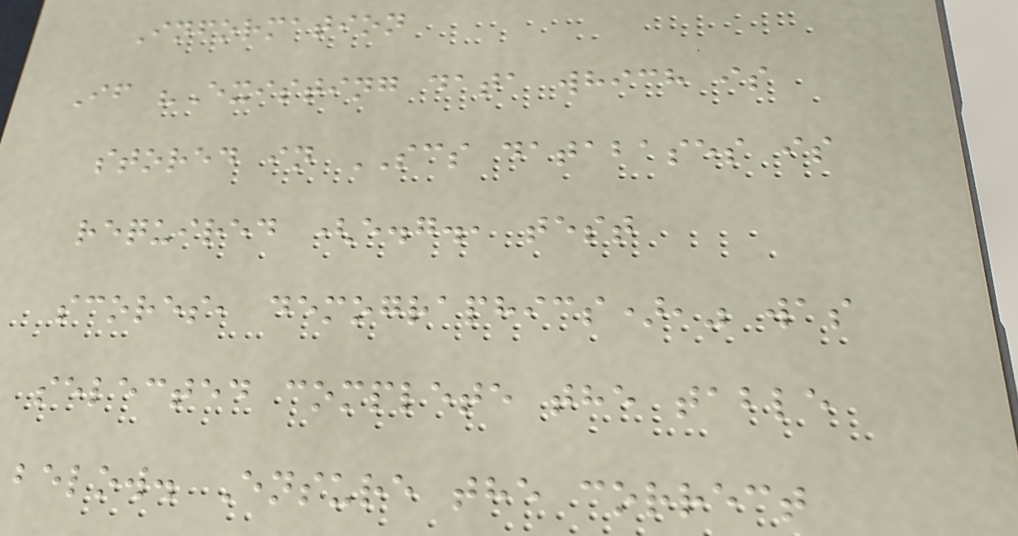Information
If "Existing data which is
stored in SCS databases is
required (e.g., test
scores, demographics)," was
selected complete the table
below. Ensure the correct
